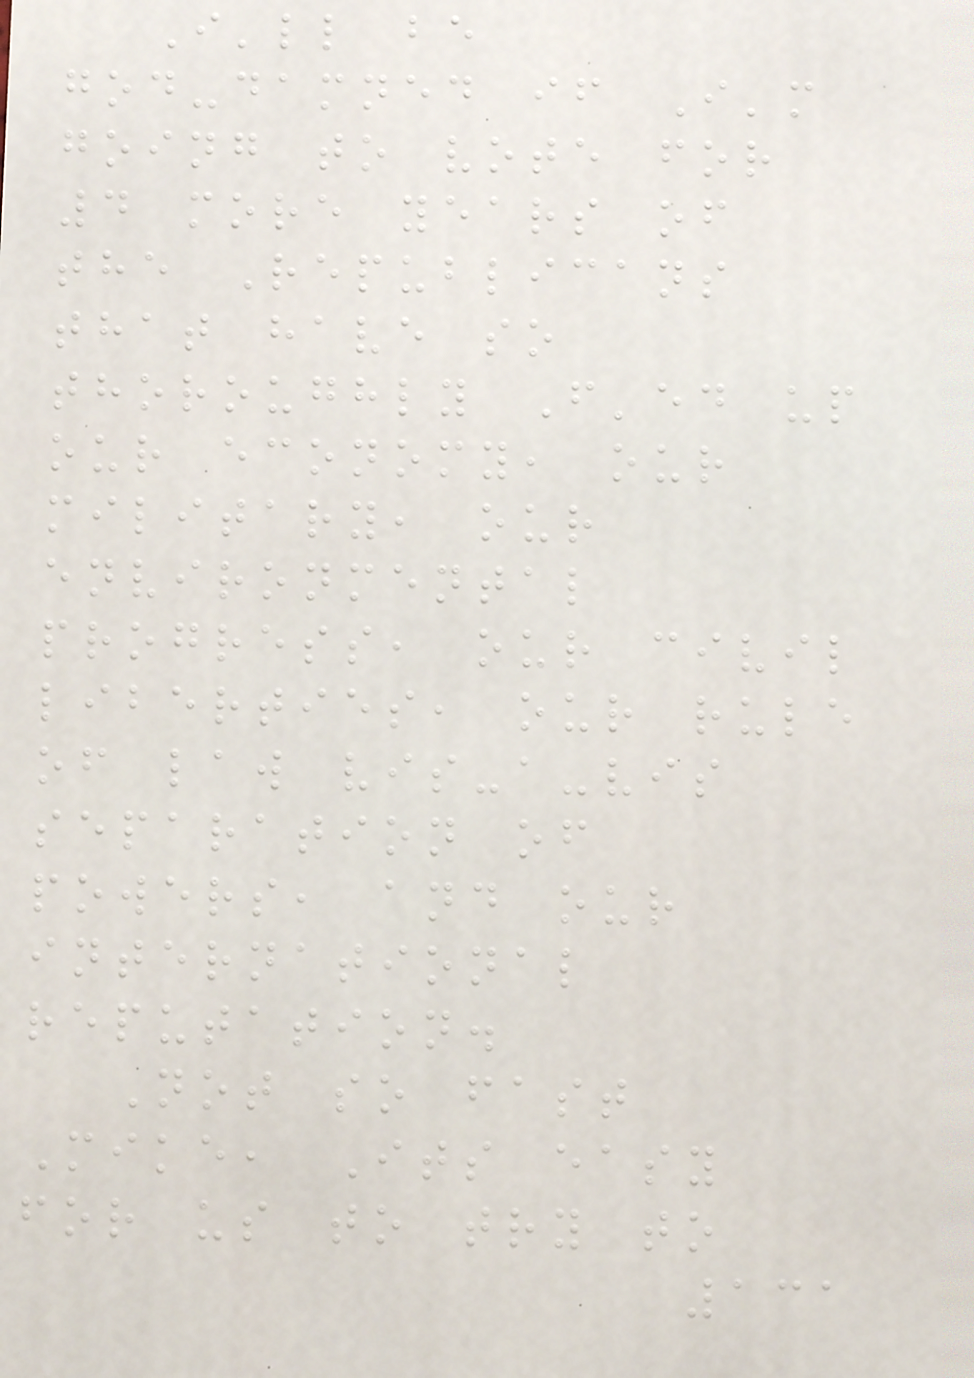I'll be
god-damned if I'm
going to vote for
4 more years of
the Republicans
that have so
thoroughly F'ed up
our economy, our
military, our
environmental
progress, our civil
liberties, our rule
of law vis-a-vis
separation of
powers, and our
international
reputation.
Not so fast
Mike, Its easy
for us to try to
131
